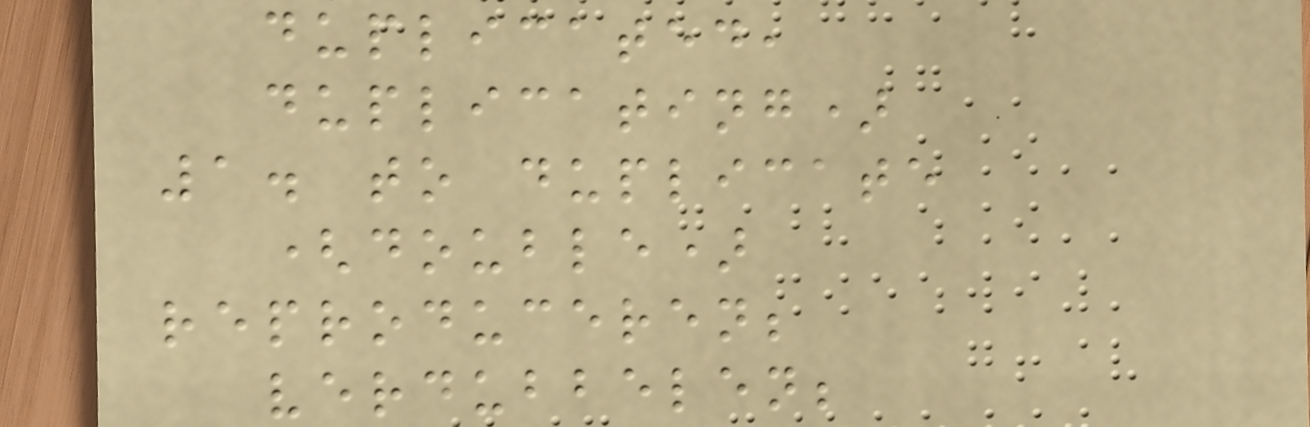duplicated,
duplicating)
1. to duplicate
(double)
reproduceren;
verdubbelen;
